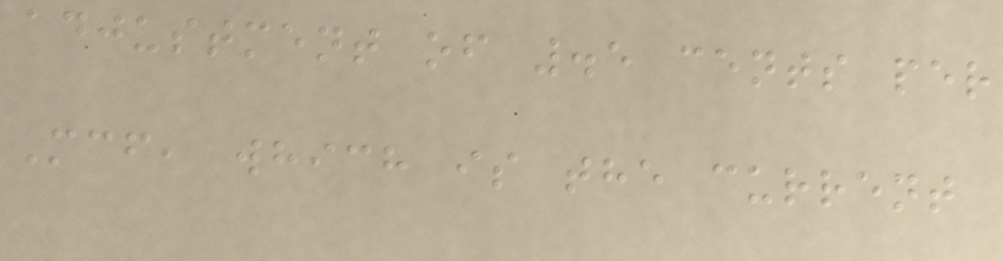adjustment of .5 cents per
Mcf, which is the current
